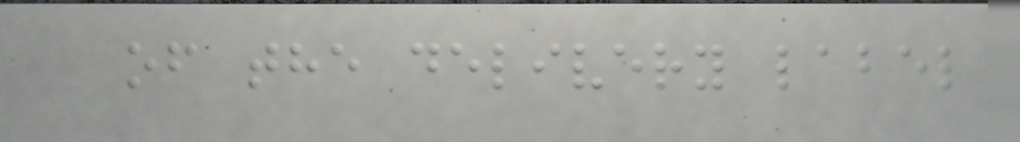of the delivery label
